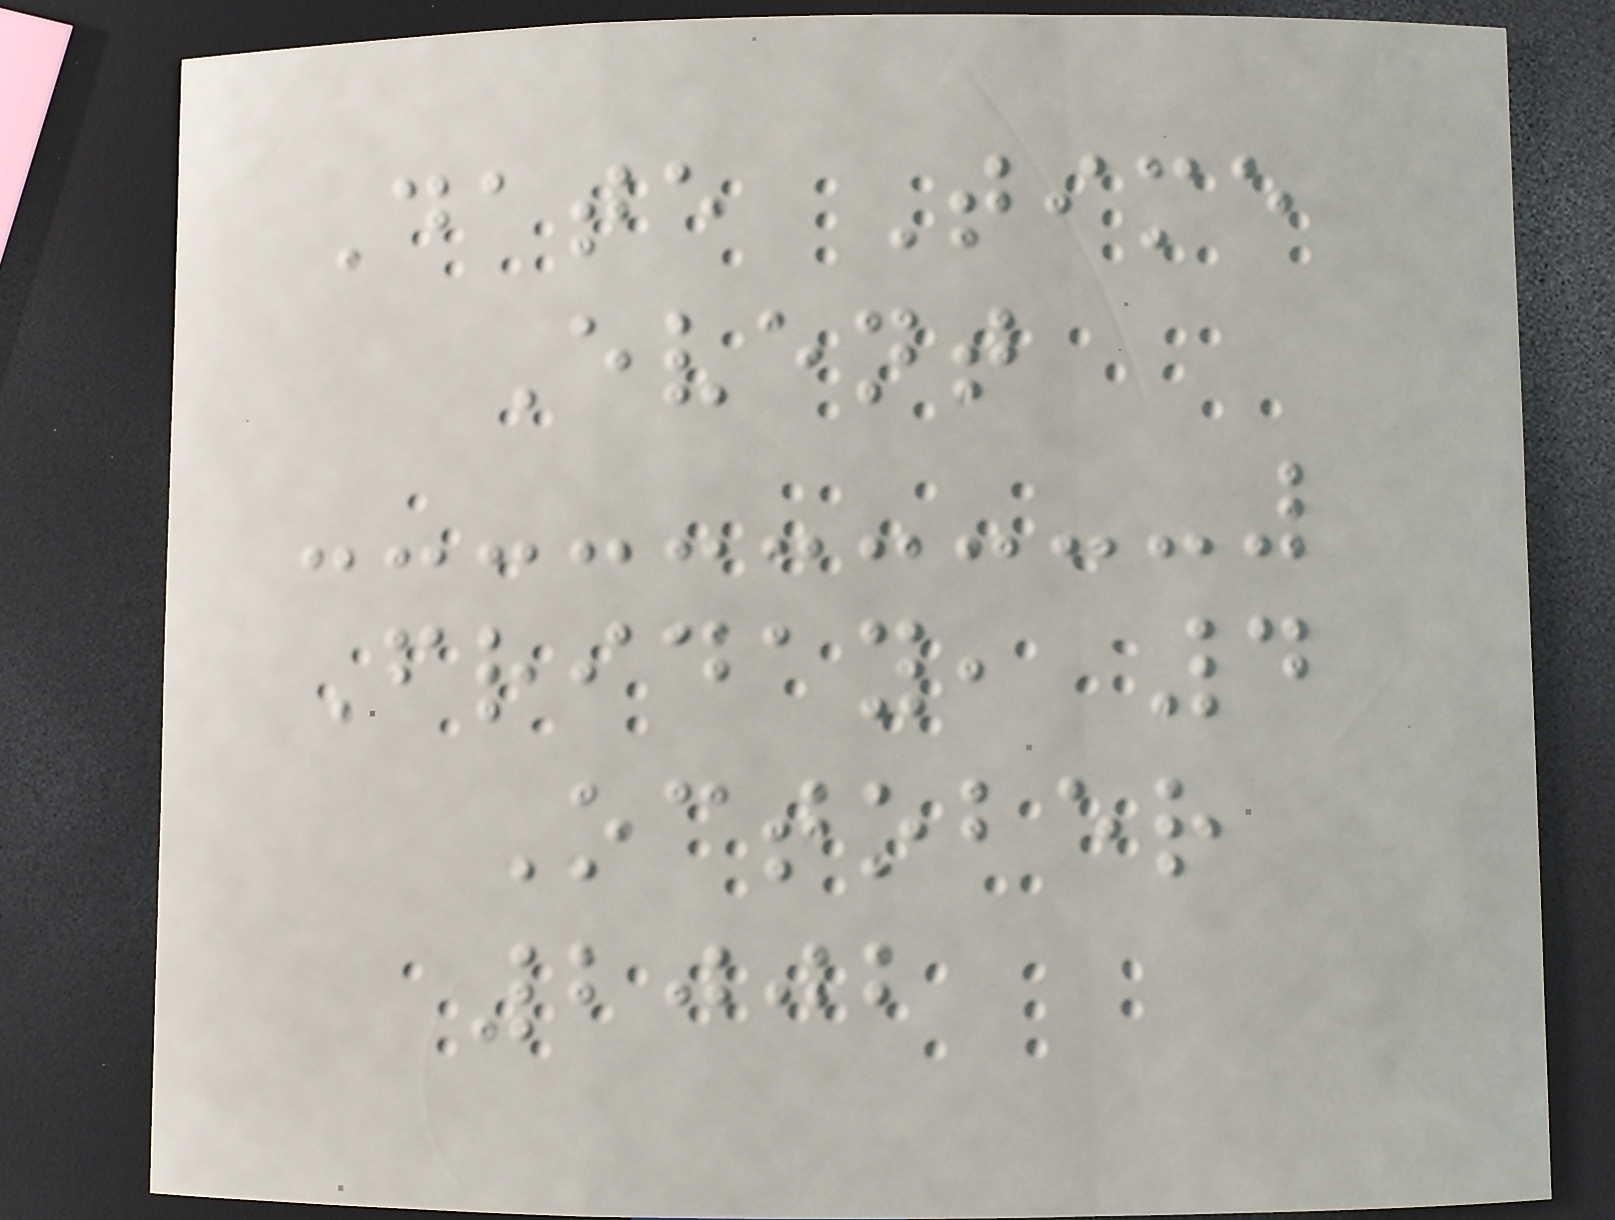Date Time
Event
Friday, 4
October
2002
